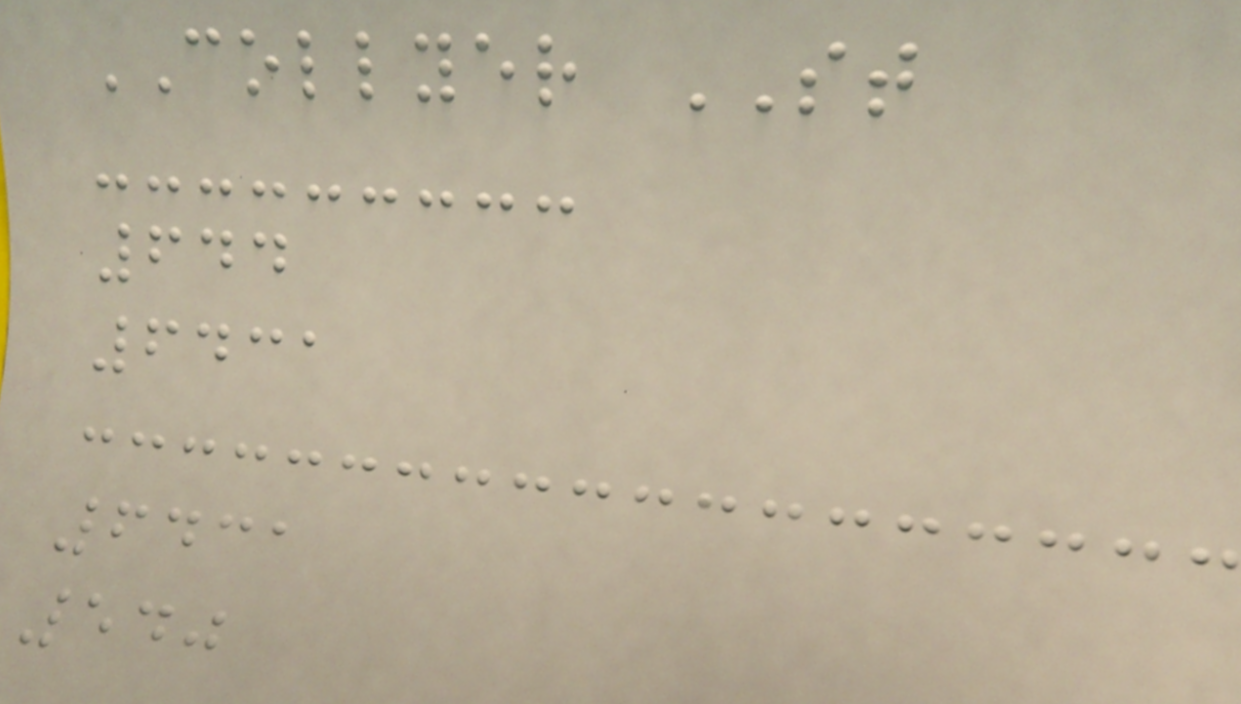COLLYER ST
644
6431
6431
540
